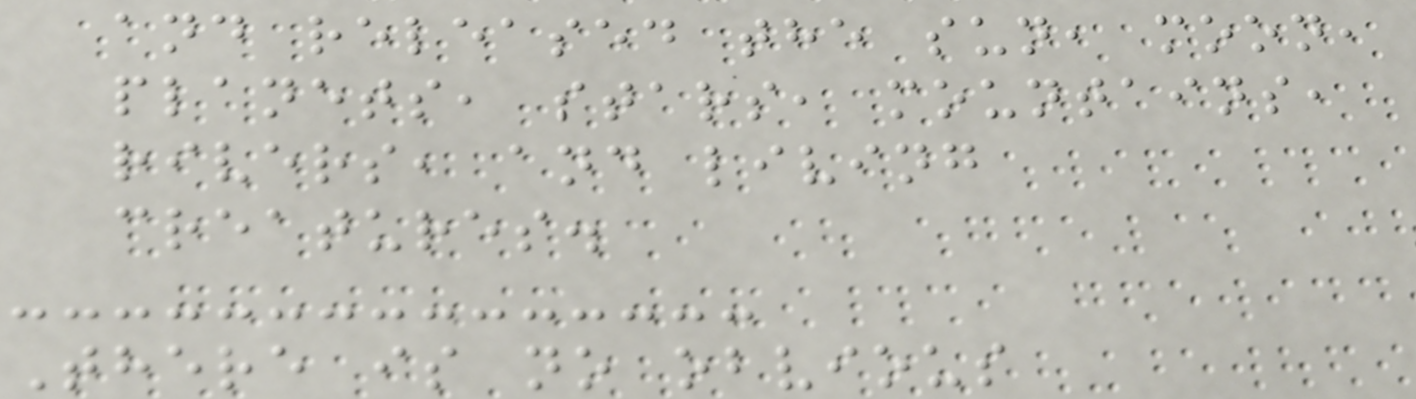and released the sun, moon,
planets, stars, mountains,
rivers, and living
creatures.
There is no obvious
